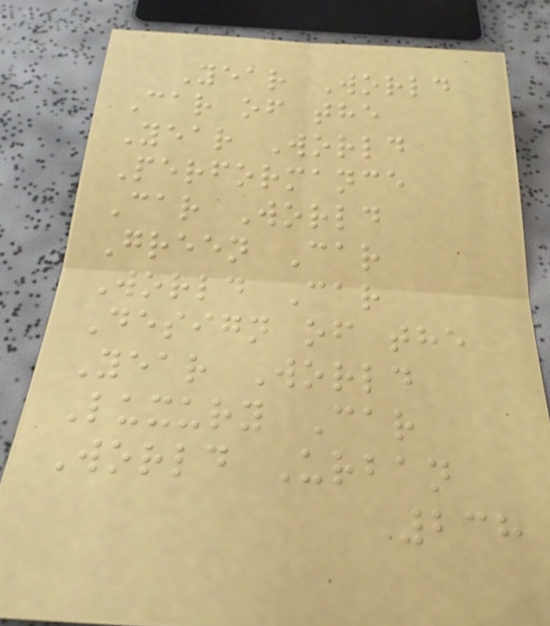Year World
Car of the
Year World
Performance
Car World
Green Car
World Car
Design of the
Year World
Luxury Car
World Urban
238
